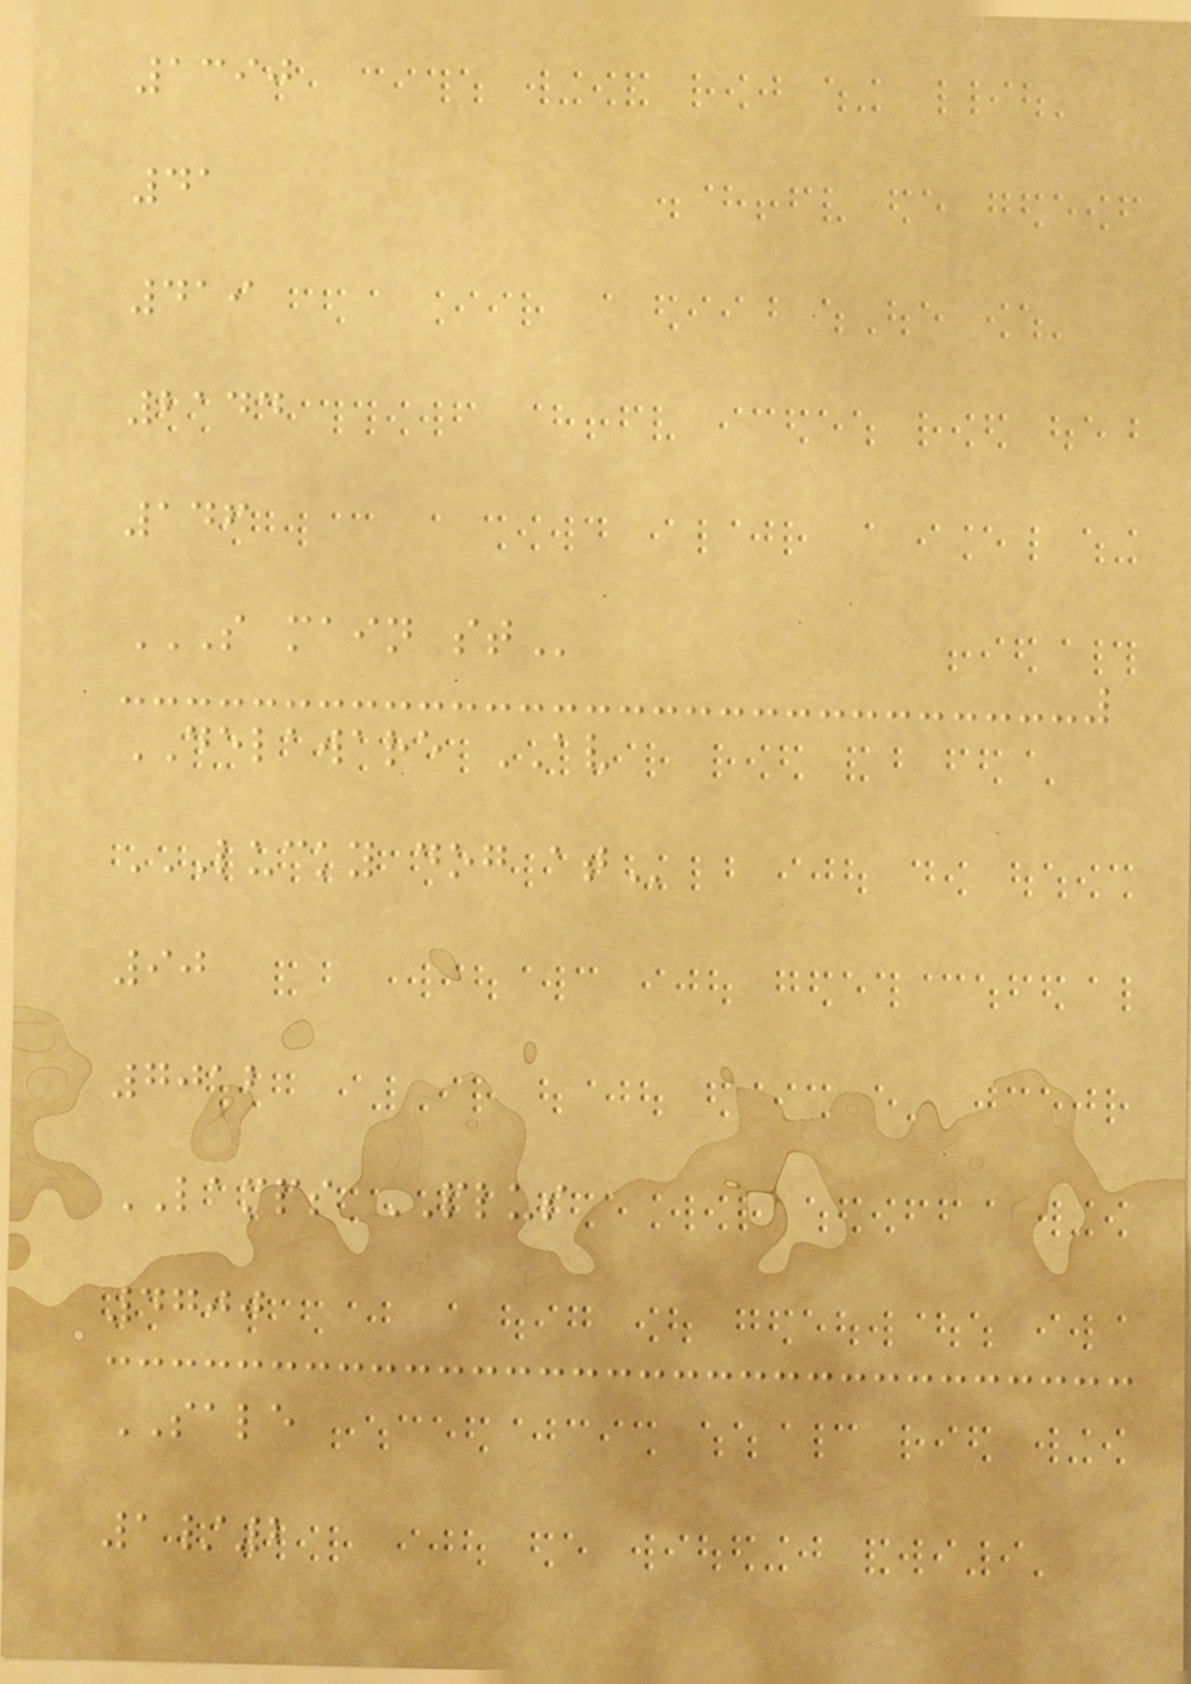1390
41
419
2144
146
S MAIN ST
DELAWARE AV
LUCKY DOG AT
90
7012
LAMPS PLUS
4700
SALE
1/2
